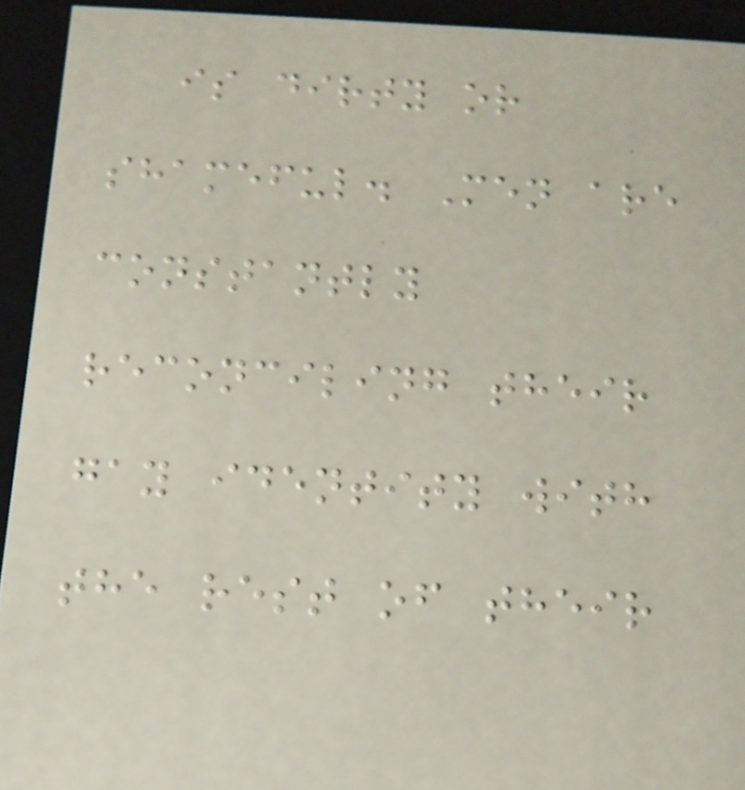is dirty or
shameful. Men are
constantly
reconciling their
gay identity with
the rest of their
